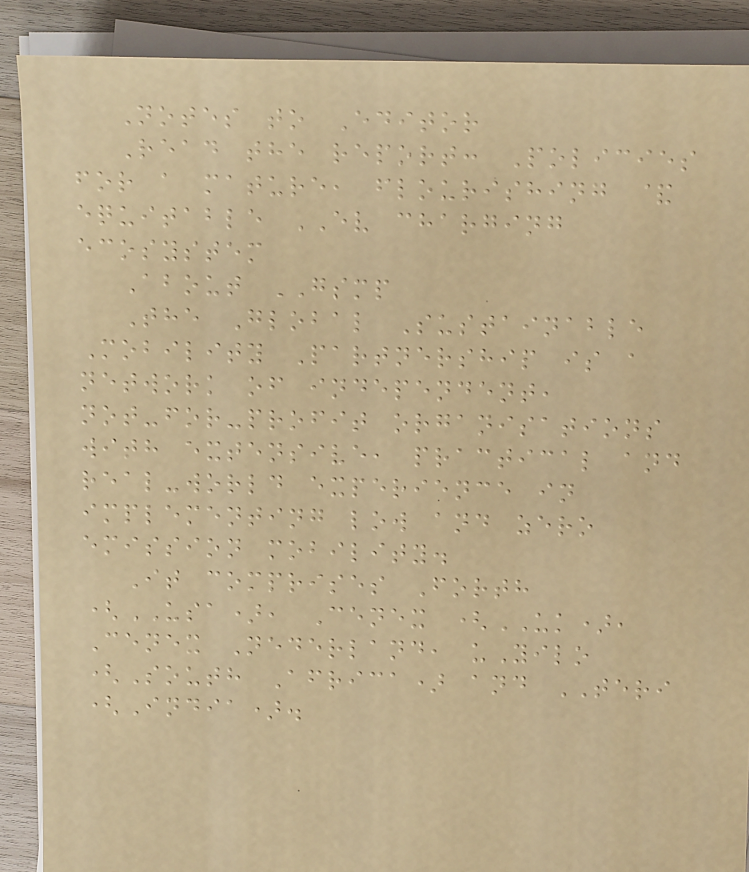Notes to Editor
Read the report: Policies
for a mature, flourishing &
equitable EV charging
ecosystem
About GSMP
The Global Sustainable
Mobility Partnership is a
network of independent,
not-for-profit organisations
with extensive, practical and
real-world experience in
implementing low and zero
emission mobility.
It comprises Forth
(USA), Cenex (UK),
Cenex Nederland, uYilo
(South Africa) and TERI
(India).
